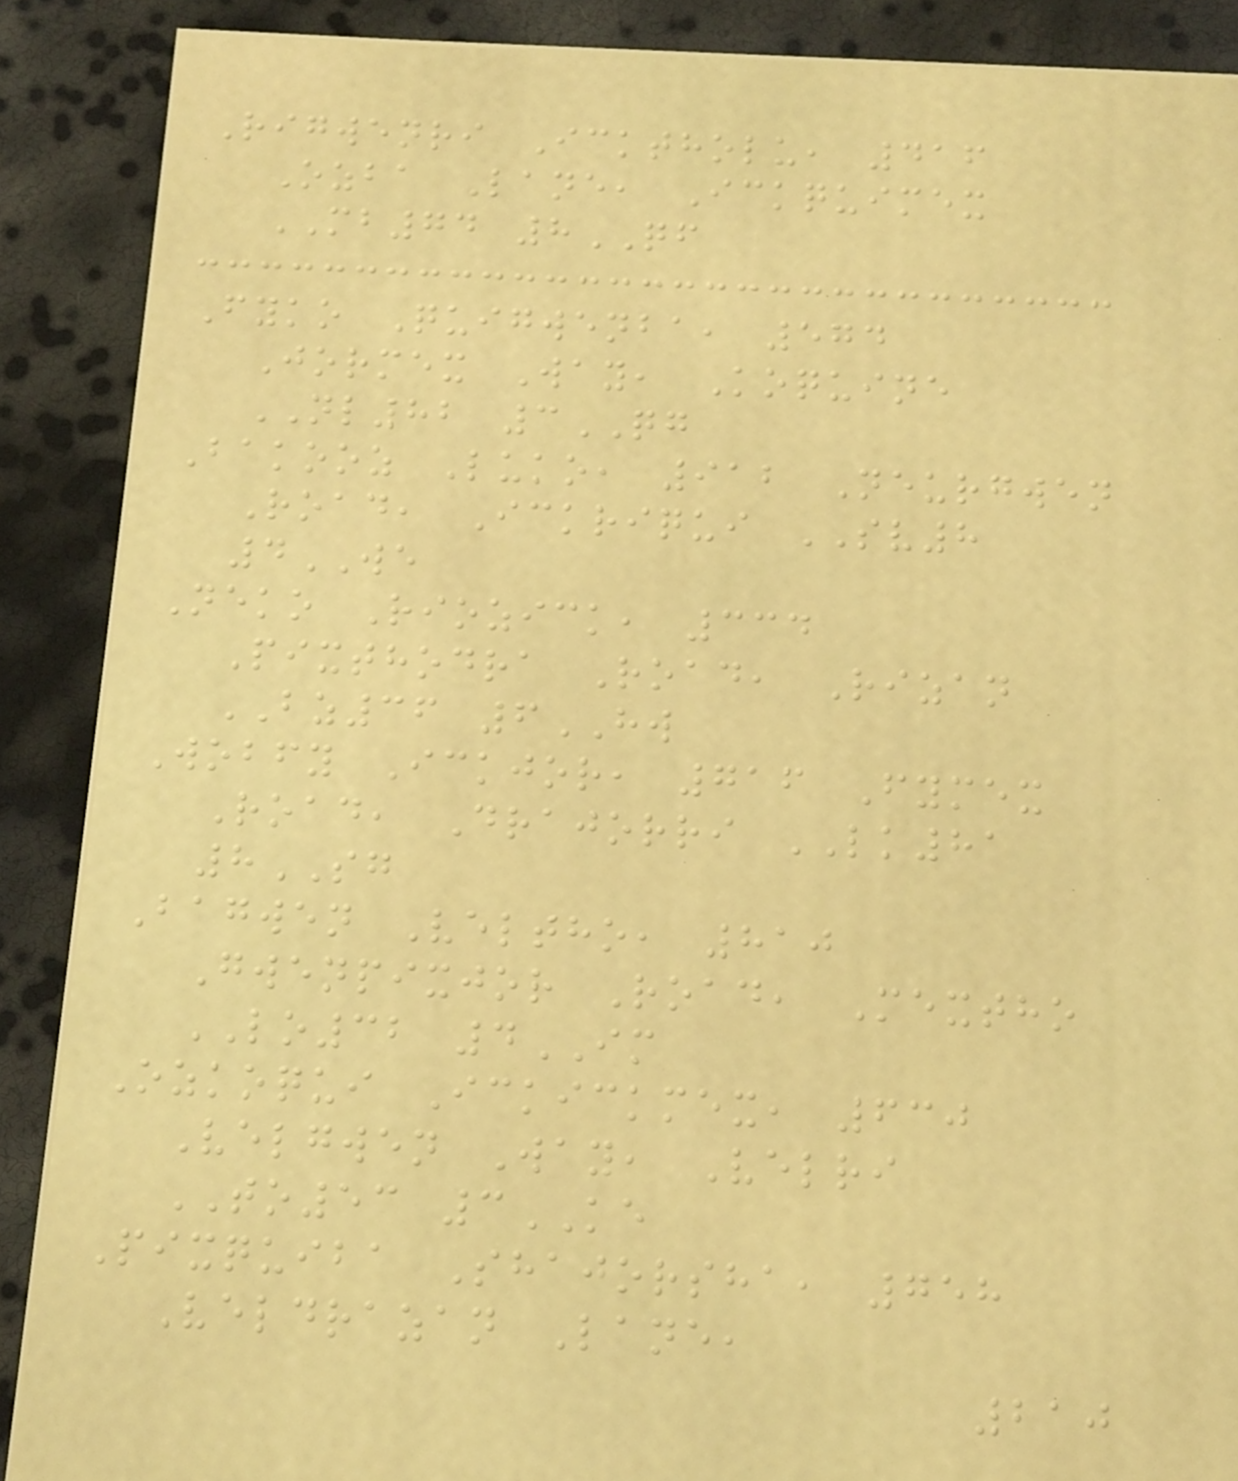Rigwenri Icktholu, 416
Ozba Lane, Ickquimex
MB74 8QF
Fyko Quigwenba, 574
Jormex Way, Koquine
NL82 3QG
Bakooz Luko, 912 Neurgwen
Road, Ickriqui SV8
4WE
Neko Riozick, 334
Pixthodra Road, Rizan
BZ36 6HW
Wobfy Ickjor, 716 Fymex
Road, Drajorri LK81
8SG
Bagwen Veltho, 810
Gwenpixjor Road, Mextho
LO32 4IM
Ozkoqui Ickickmex, 630
Velgwen Way, Velri
TO53 3KE
Pixquiba Shajorsha, 758
Veldrazan Lane,
210
